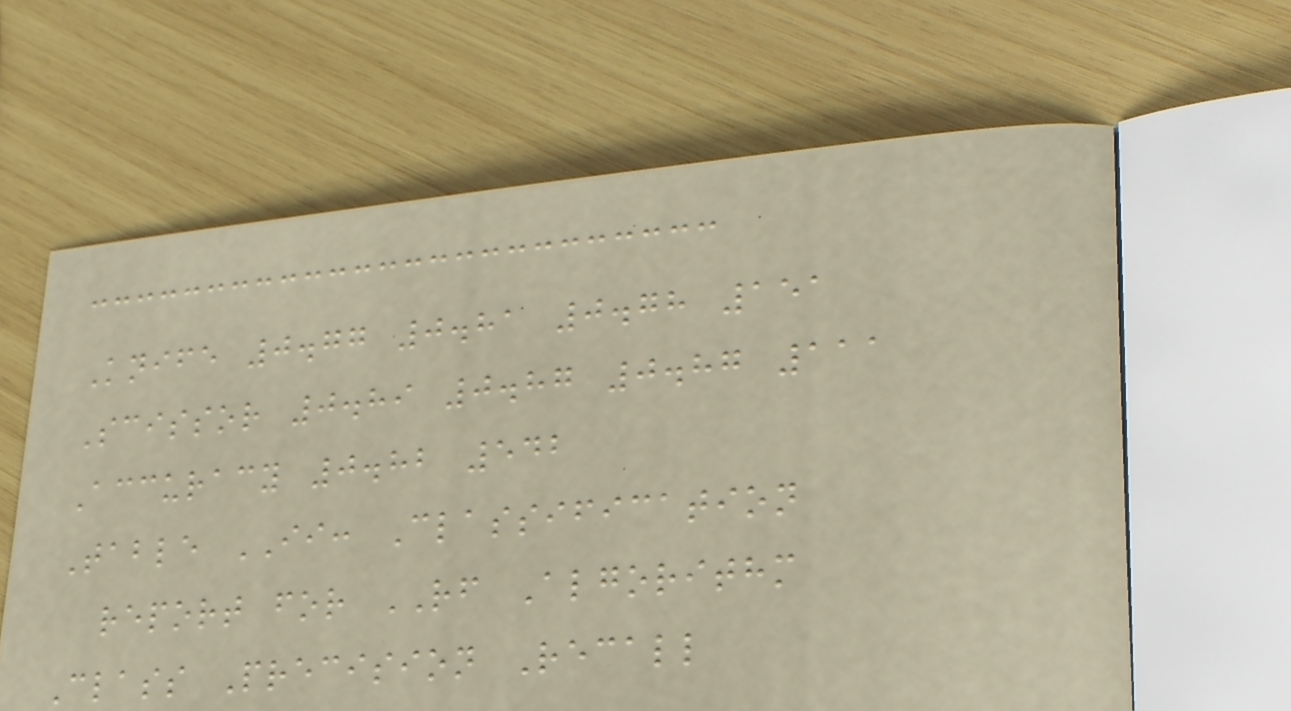Knife 0.77 0.81 0.78 151
Scissor 0.89 0.87 0.87 111
Accuracy 0.82 542
Table II: Classification
report for RF Algorithm
Class Precision Recall
